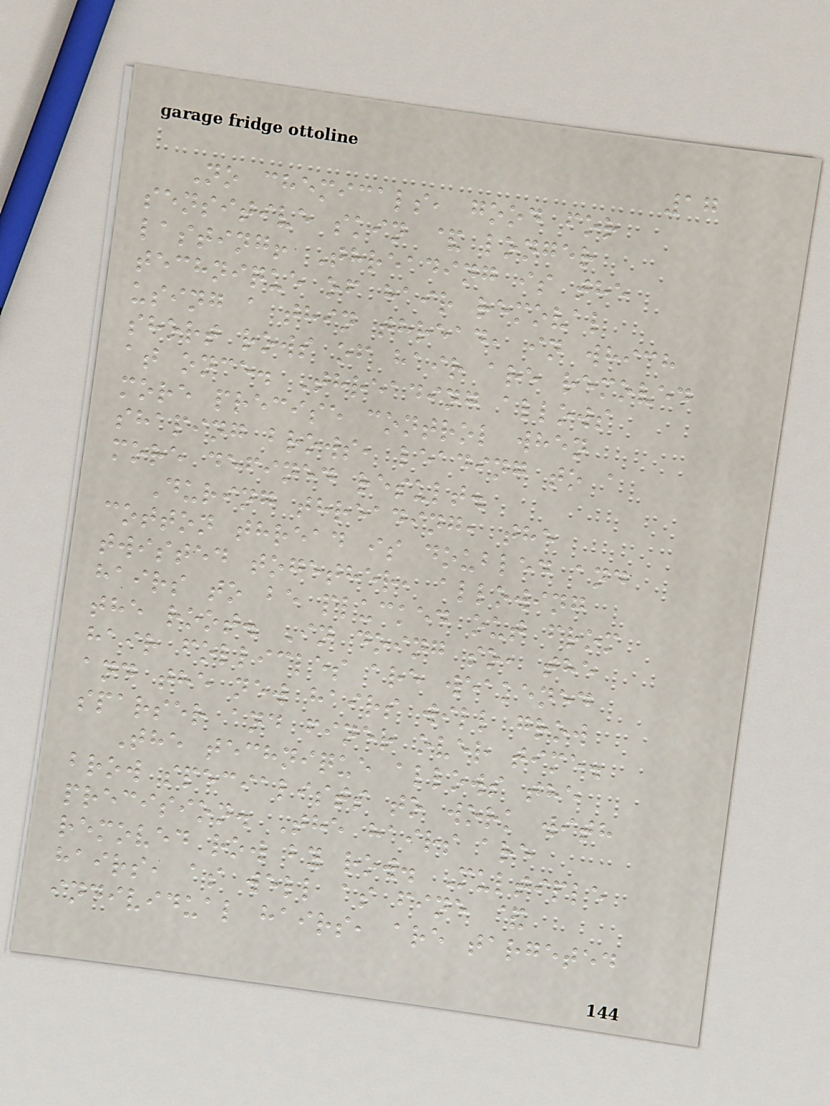17
No chemicals, good for
sensitive skin & longer
lasting! Threading is the
technique of hair removal
using a thin thread, in which
short rows of hair are removed
at once. Threading allows
more precise control when
shaping brows, leading to a
more defined result.
During threading, the
cotton thread is doubled and
twisted together, allowing
hairs to be plucked out from
the root. In doing so, the
hair follicles are weakened
and the new hairs will grow
sparser and finer over time.
The technique allows the
brow specialists to work with
precision. The hairs are
removed row by row. Multiple
hairs, as well as fine &
individual hairs, are targeted
